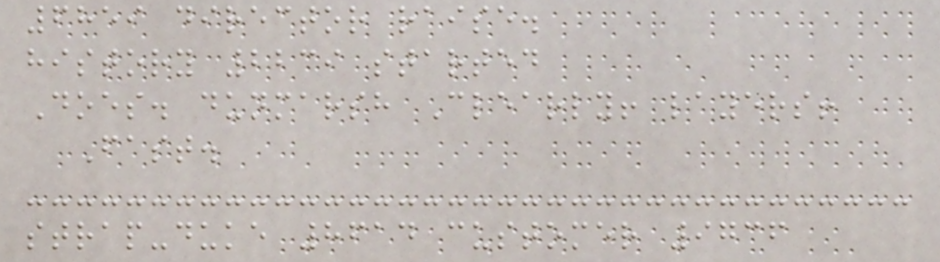6859 director raise.
history 2239 started
Does. dunmarsh Clearly! layers!
Fast.
strap-duke 8614 customer 9736
